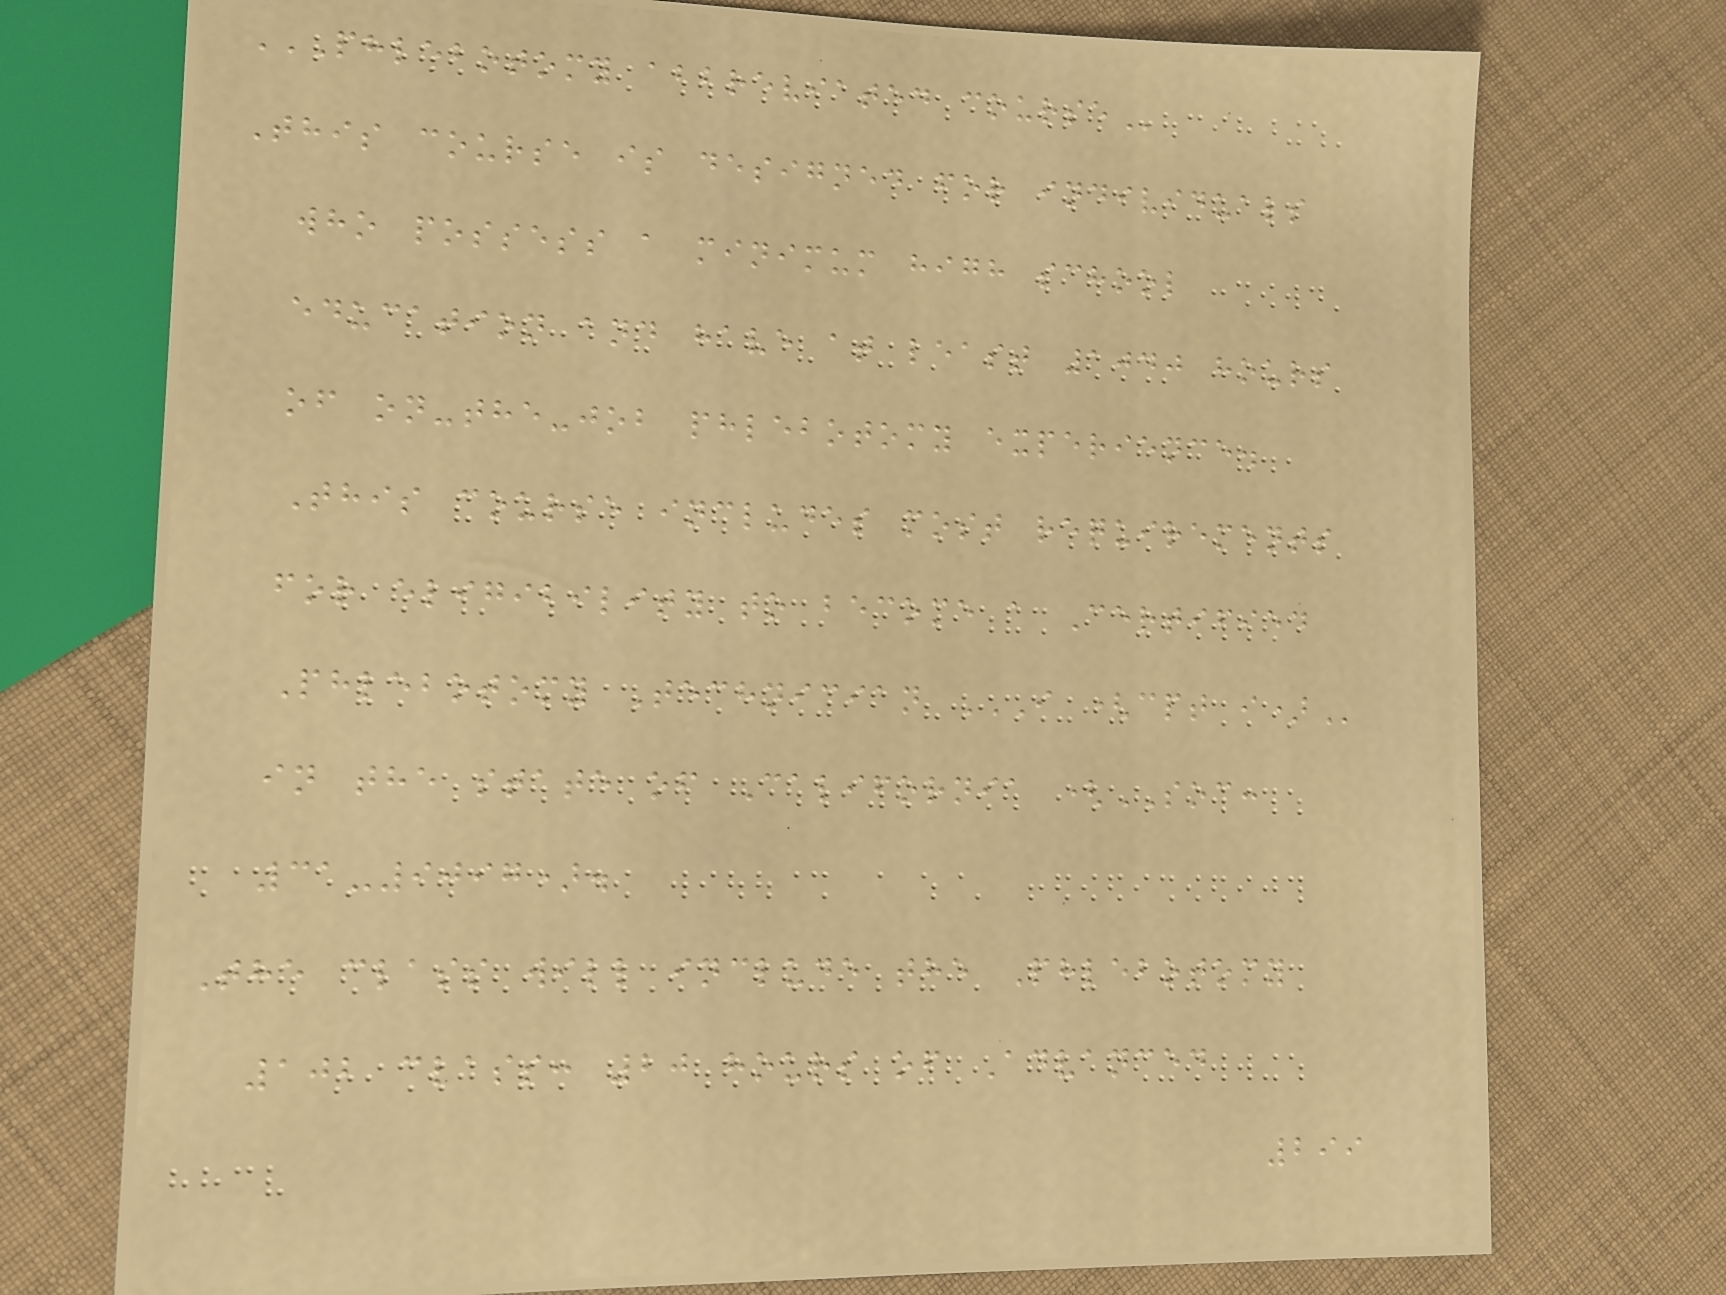PHLEBOTOMY ABBREVIATED COURSE
This course is designed for individuals
who possess a minimum high school
education and have at least 1040 hours
of on-the-job phlebotomy experience.
This course includes most requirements
for eligibility to become a Certified
Phlebotomy Technician I (CPT I)
in the state of California (SOC:
31-9097).
The class will include the Phlebotomy
102 class: 20 hours of Advanced
299
